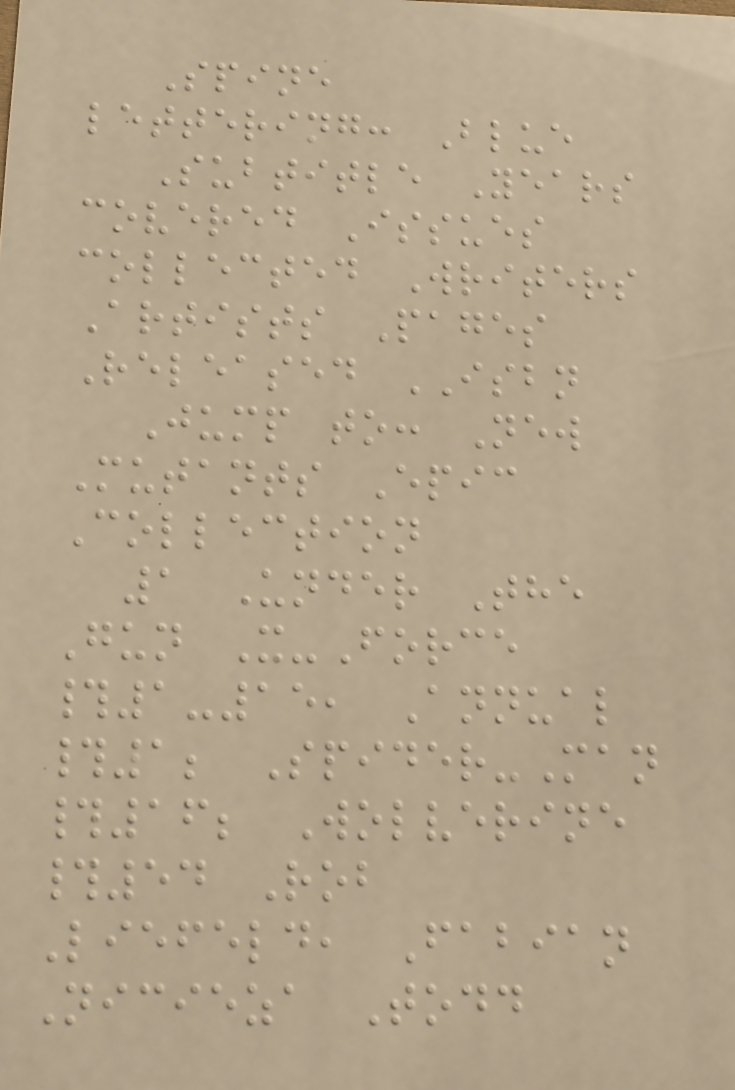Spine
lettering: Blue
Subtitle Years
covered Issues
collected Writers
Artists Pages
Released ISBN
Jump to: New
Mutants Epic
Collection
1 Under The
Gun X-Force
#1-15, Annual
#1; Spider-Man
#16; Wolverine
#54 Rob
Liefeld, Fabian
Nicieza Todd
